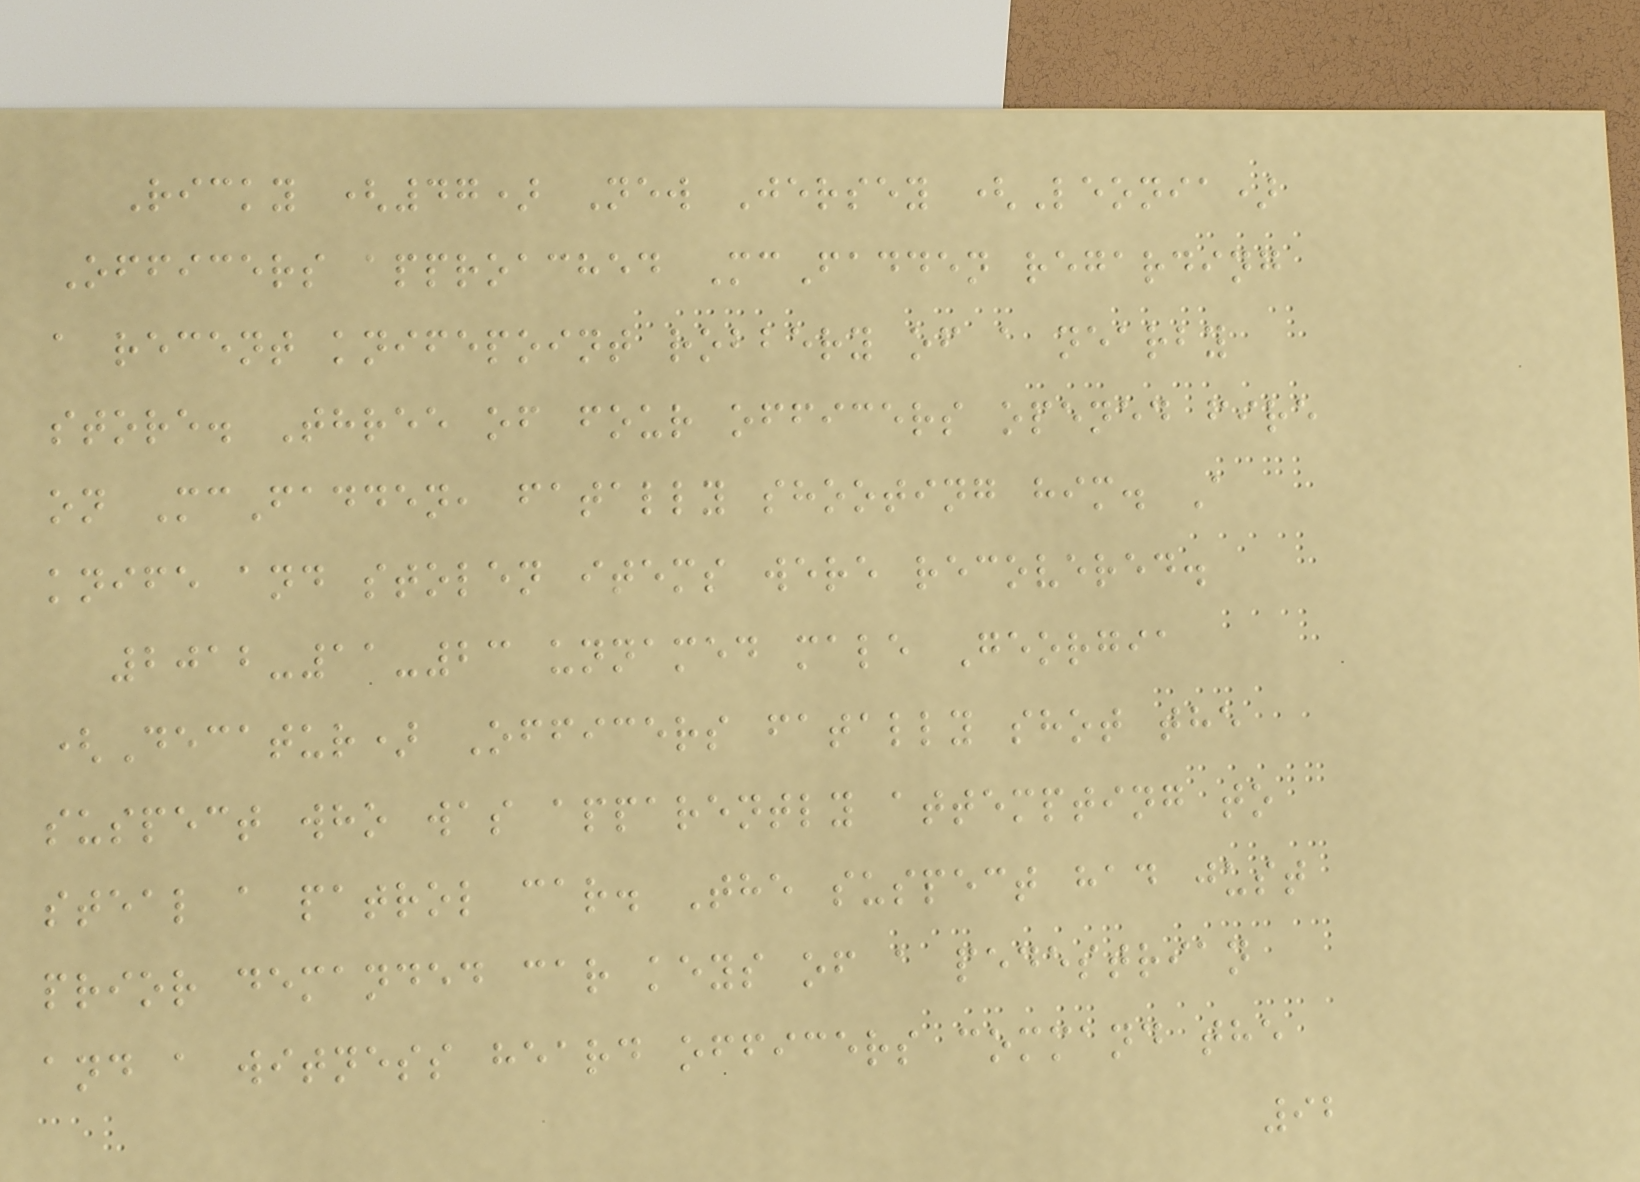Ricky (47) New Jersey (Leonia)
Officers approached McFadden regarding
a recent knifepoint robbery of a nearby
store. Three of four officers opened fire
on McFadden, fatally shooting him. A
knife and stolen items were recovered.
2012-11-23 unnamed male Georgia
(Decatur) Officers fatally shot the
suspect who was apparently attempting to
steal a patrol car. The suspect had just
prior demanded car keys of a pedestrian
and a witness heard officers command the
92
